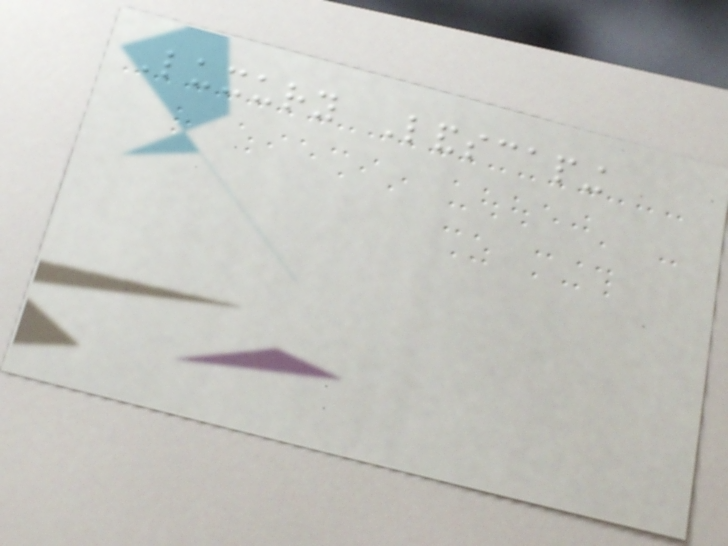Luxury Landscaping
